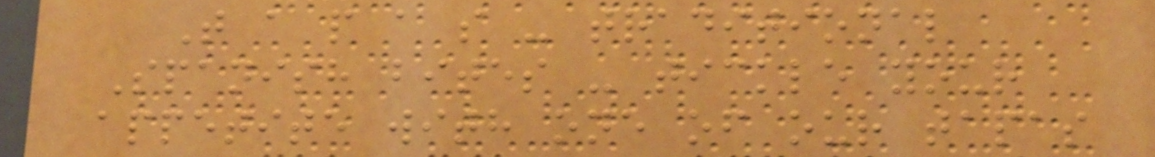T a p a s - traditional
Spanish bites - tickle your
appetite with one of our tapas
